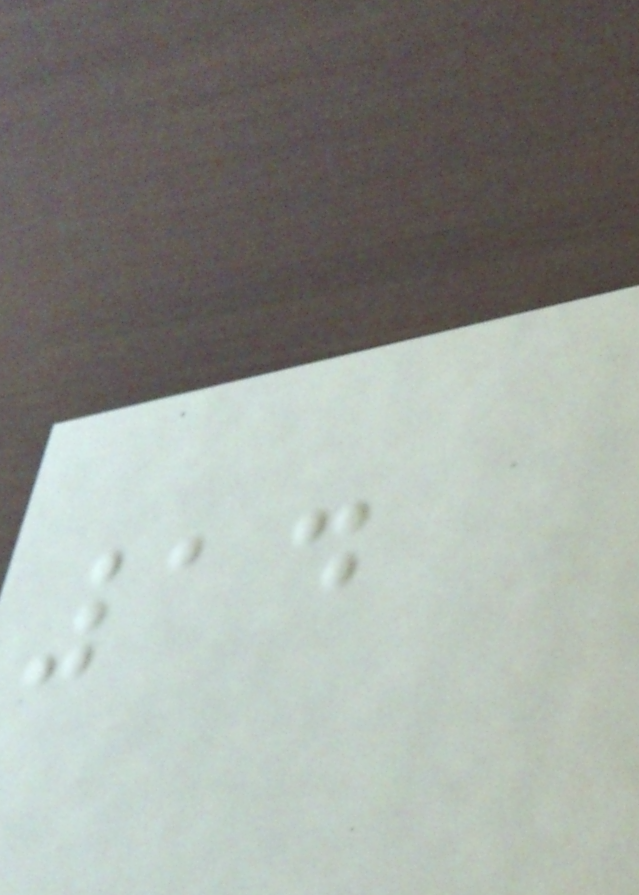14
